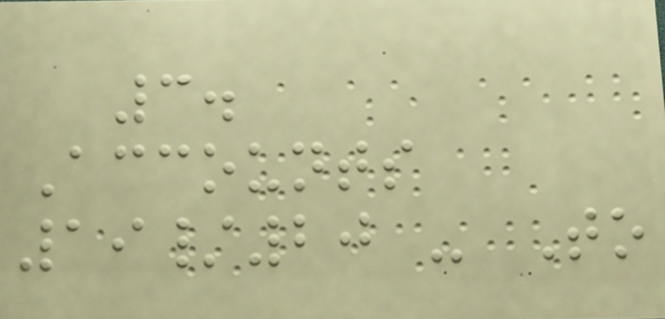3.
Accounts
19/20 - To
